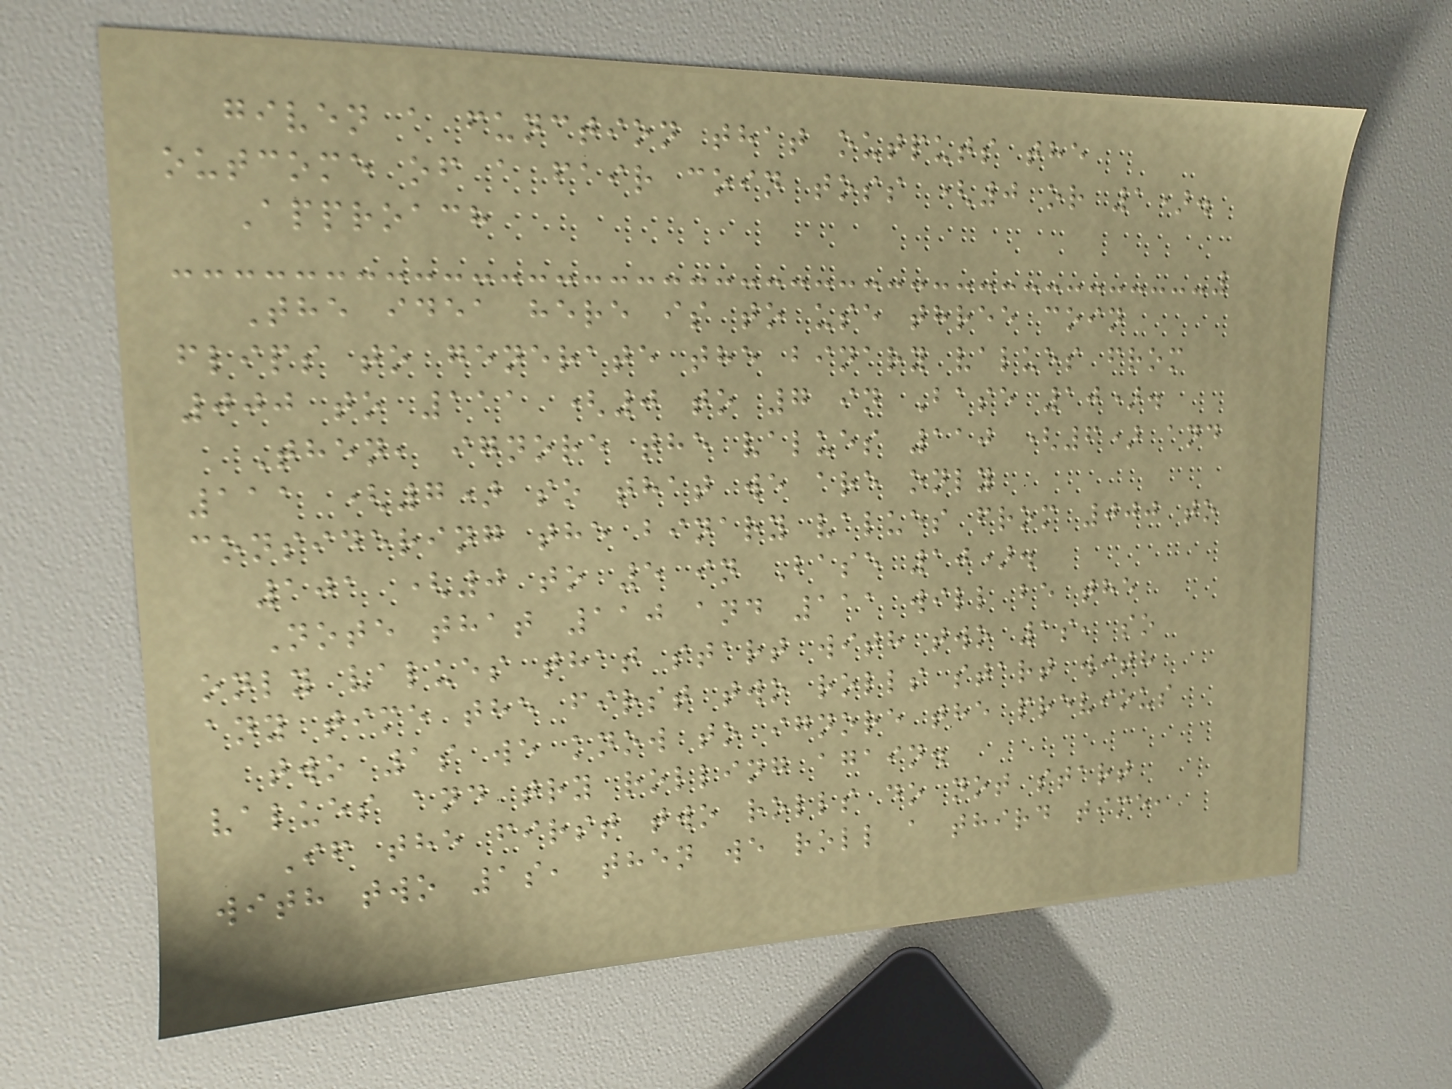given a function that outputs the
outcome of a fair coin toss (0 or 1).
Approach
The idea here is to use three coin
flips to generate the binary values from
000 to 111 (0 to 7 in Base 10).
Then, ignore the values 110 (6) and
111 (7) so that we are only
considering the binary values from 000 to
101 (0 to 5 in Base 10).
Note that 110 and 111 will be the
only values that start with two 1s, so
any time the first two rolls start with
two 1s we know to ignore the previous
values and try rolling again.
If the first two rolls do not start
with two 1s, then we roll a third time,
